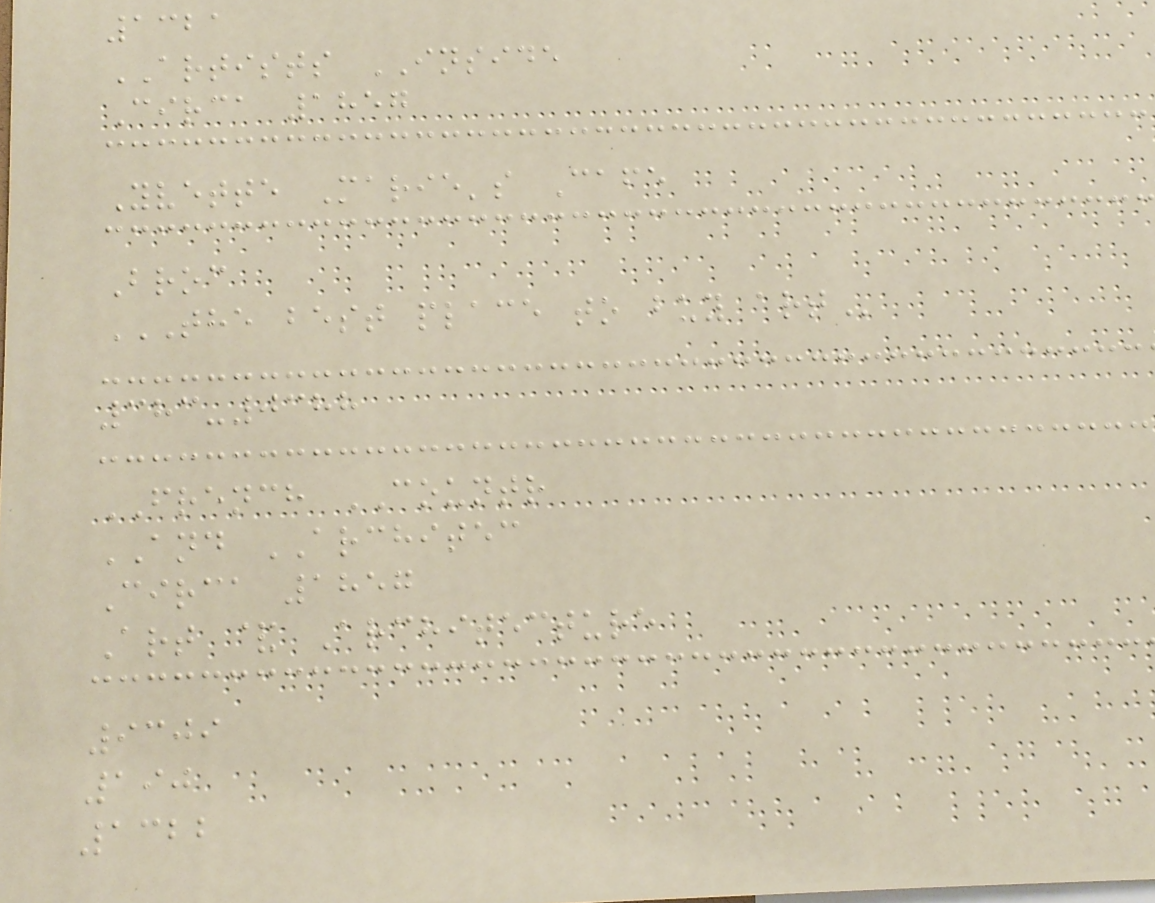1321
ARTISTS INSIDE
Circa 1857
Yvette Marie's Cafe
Broc
THE BEST PLACE TO BUY ART
383-0388
FRENCH COUNTR
AND ARCHITEC
Circa 1857
Art & Architecture
9309
190
1322
